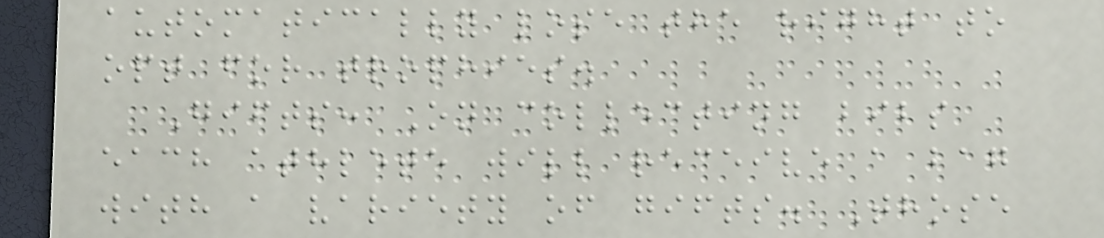automatically lose the right to
opt for trophies.
Gifts: On collecting bibs
each athlete will receive a bag
with a variety of gifts. Those
